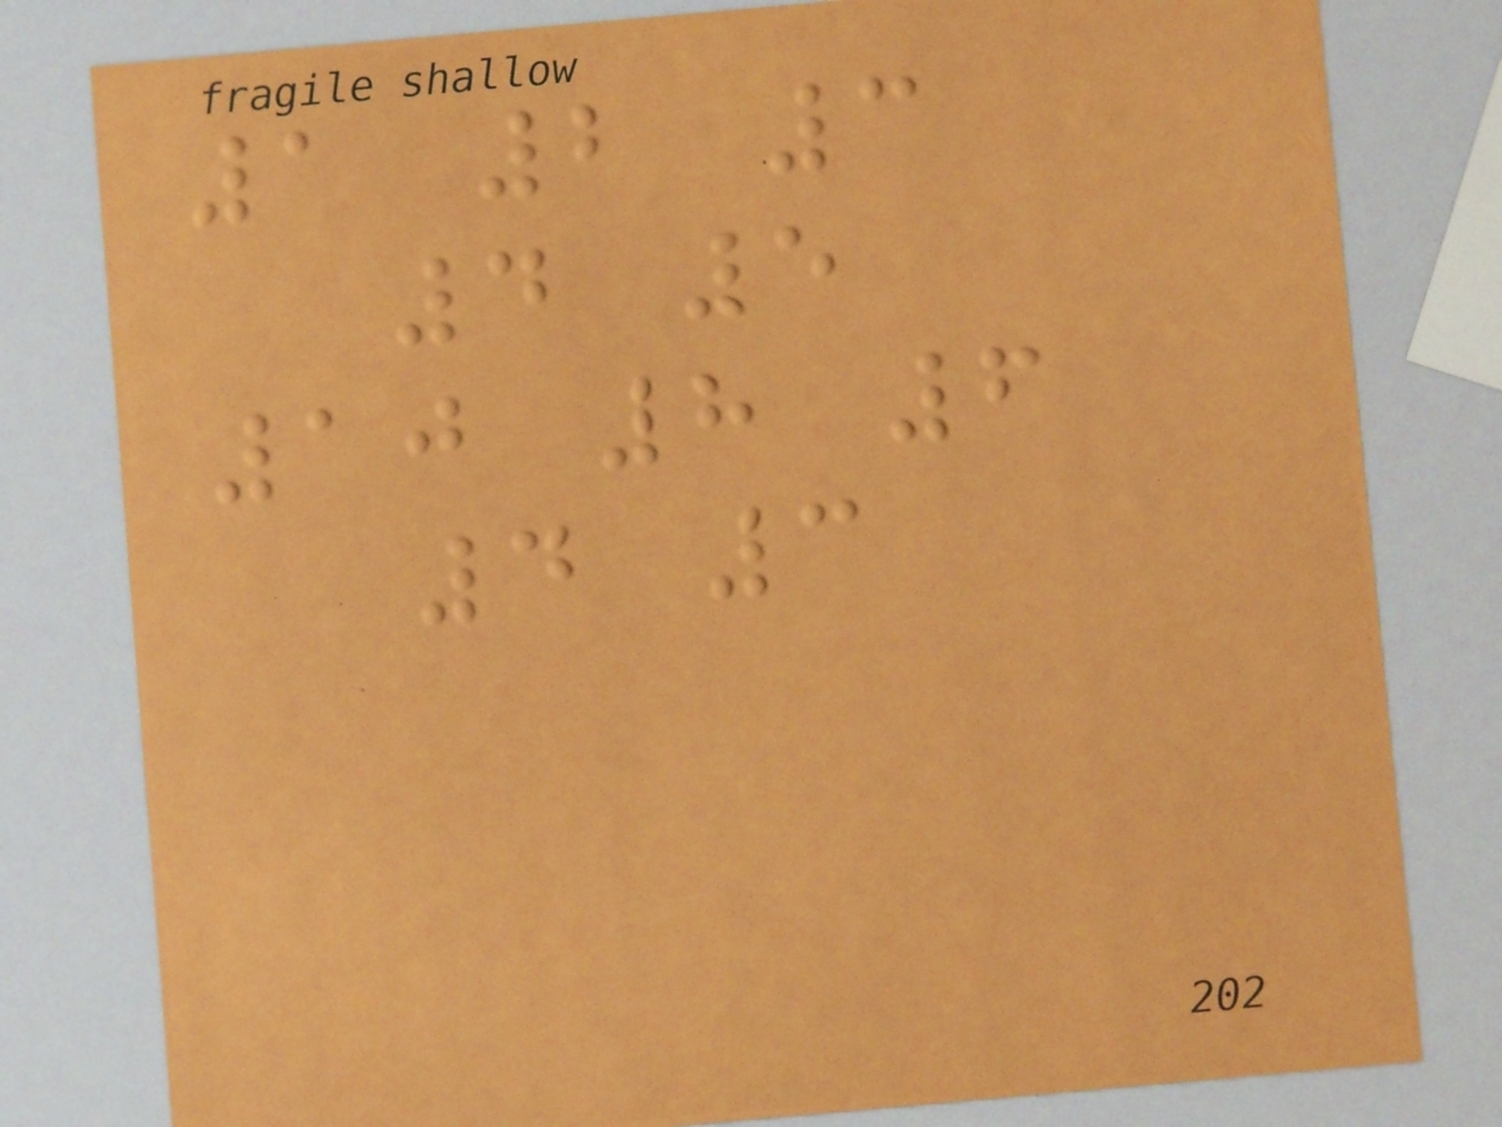1 2 3
4 5
10 8 6
4 3
